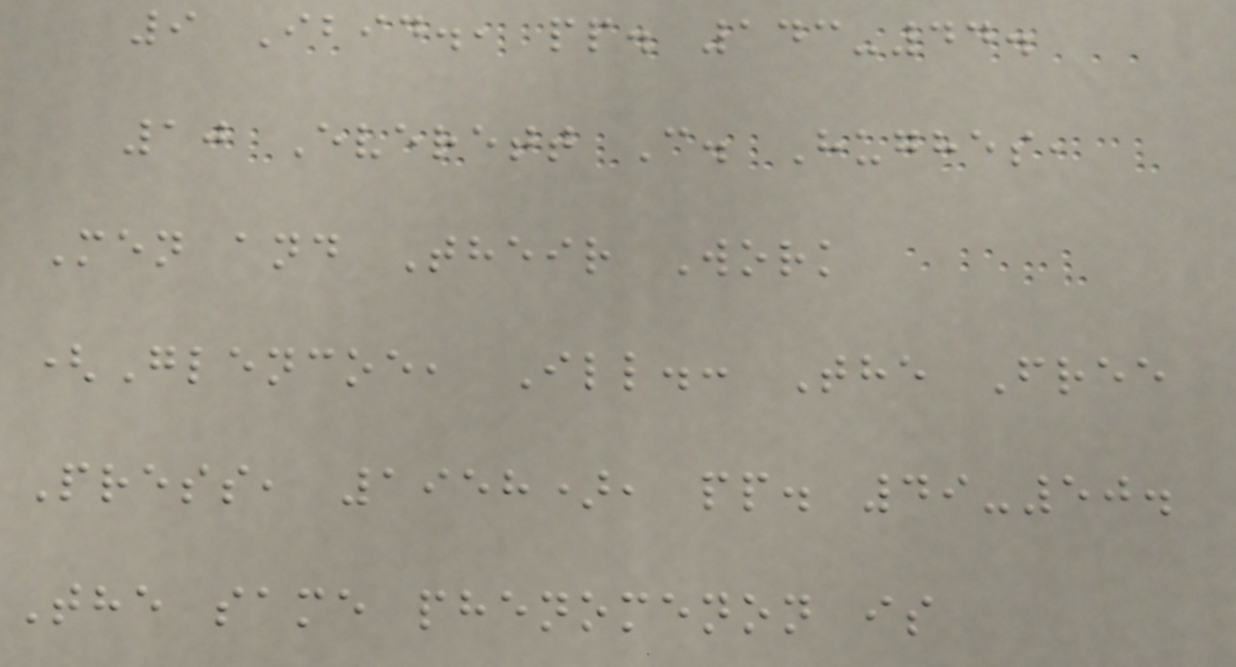9 Ibid., pp. 143-44.
10 Everett C. Hughes,
Men and Their Work
(Glencoe, Ill.: The Free
Press, 1958), pp. 49-50.
The same phenomenon is
